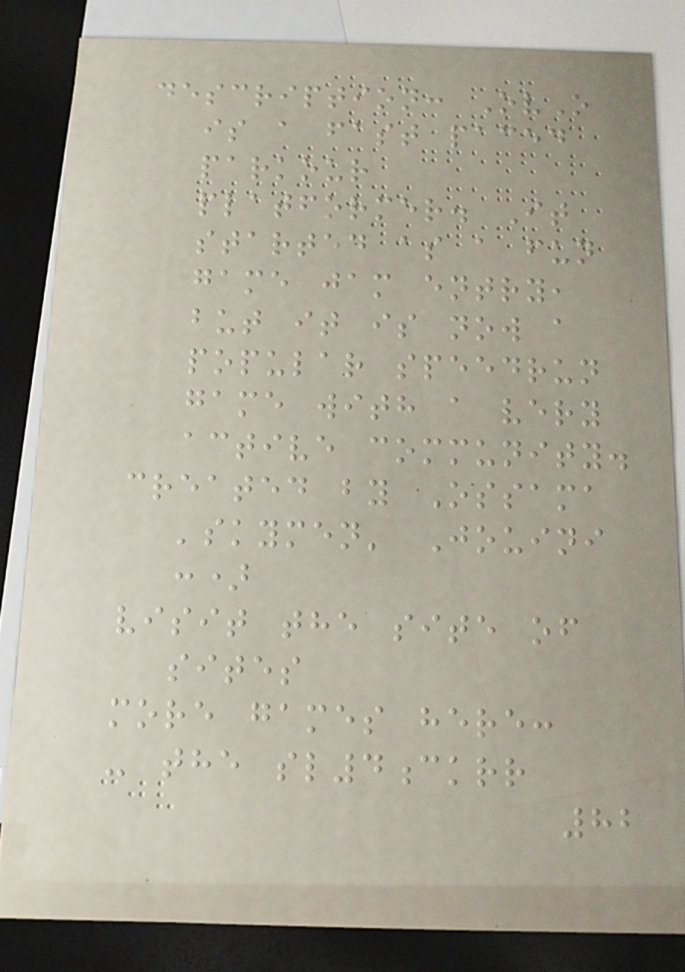description: OvO
is a fast paced
parkour
platformer. It
started as a fun
game jam entry,
but it is now a
popular speedrun
game with a very
active community.
created by Ossama
'skymen' Jouini
:)
visit the site of
sites
more games here:
- the sl4ckrr
82
